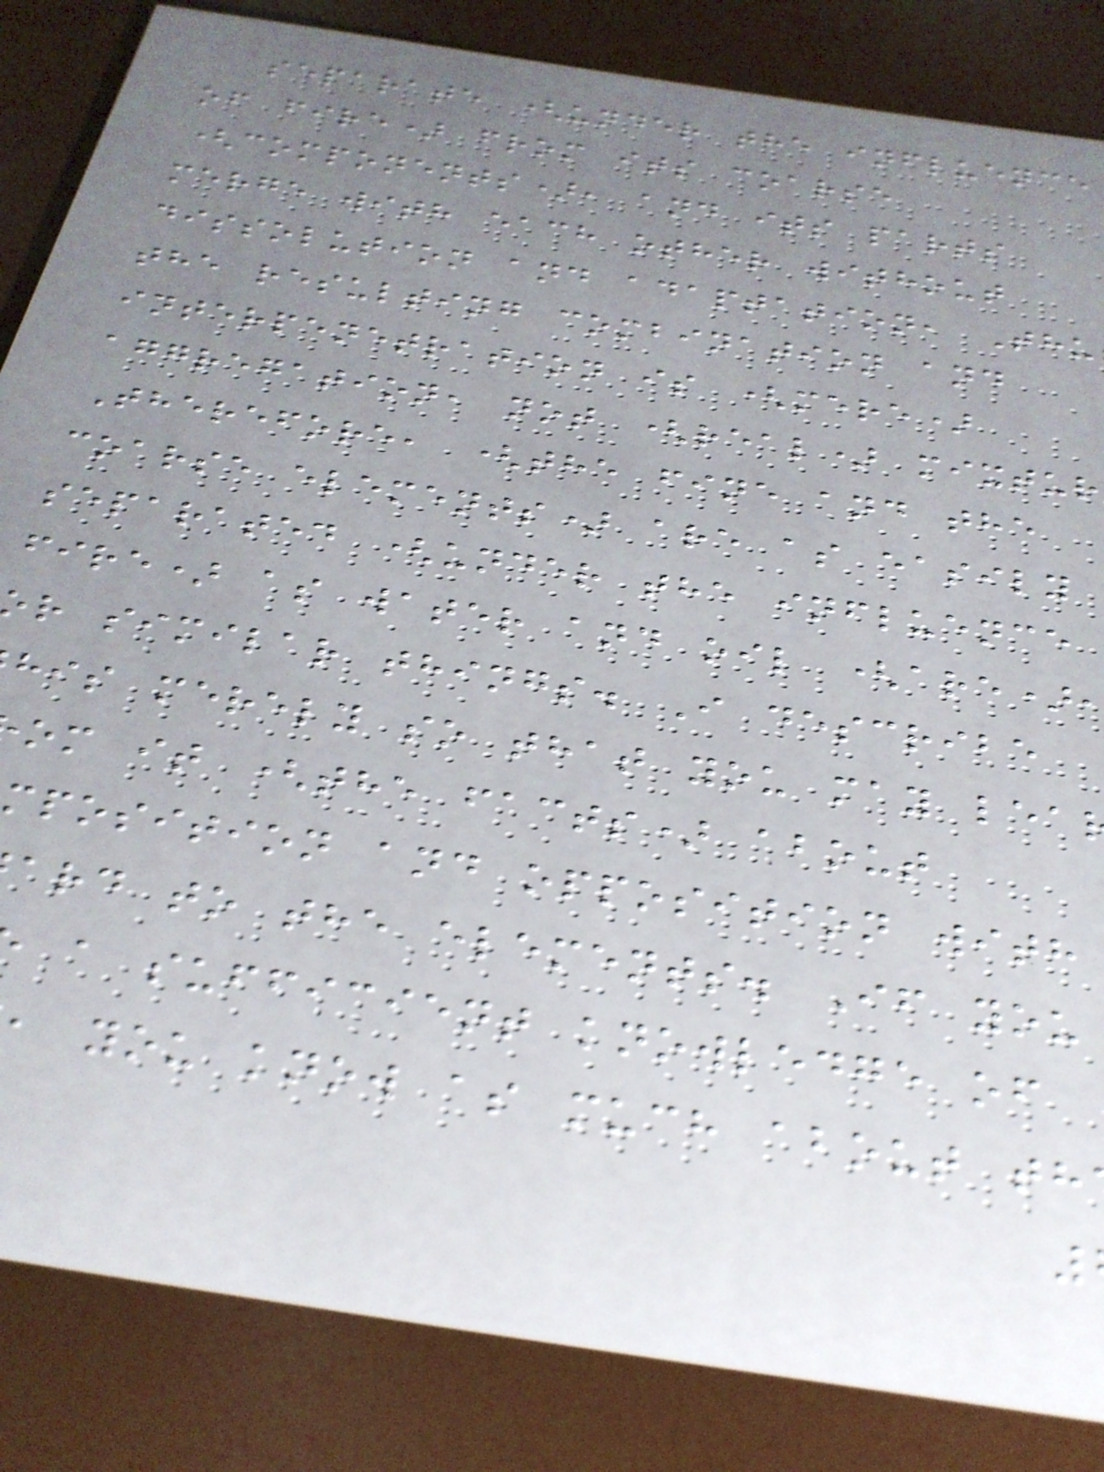separate (under the influence
of fire) from its coarse
(components), and its parts
merge with each other without
dissolution and adaptation, Thu
the resulting combination and
interpenetration is (mere)
aggregation, not (real) mixtur
Therefore, (the fine and the
coarse elements) are as easily
separated (under the influence
fire) as water and oil (are)
r similar things. I describe
his merely so that you may lea
om it (the facts) about
mposition and opposition with
ard to the elements. If you
a sufficient knowledge of
, you know as much about th
